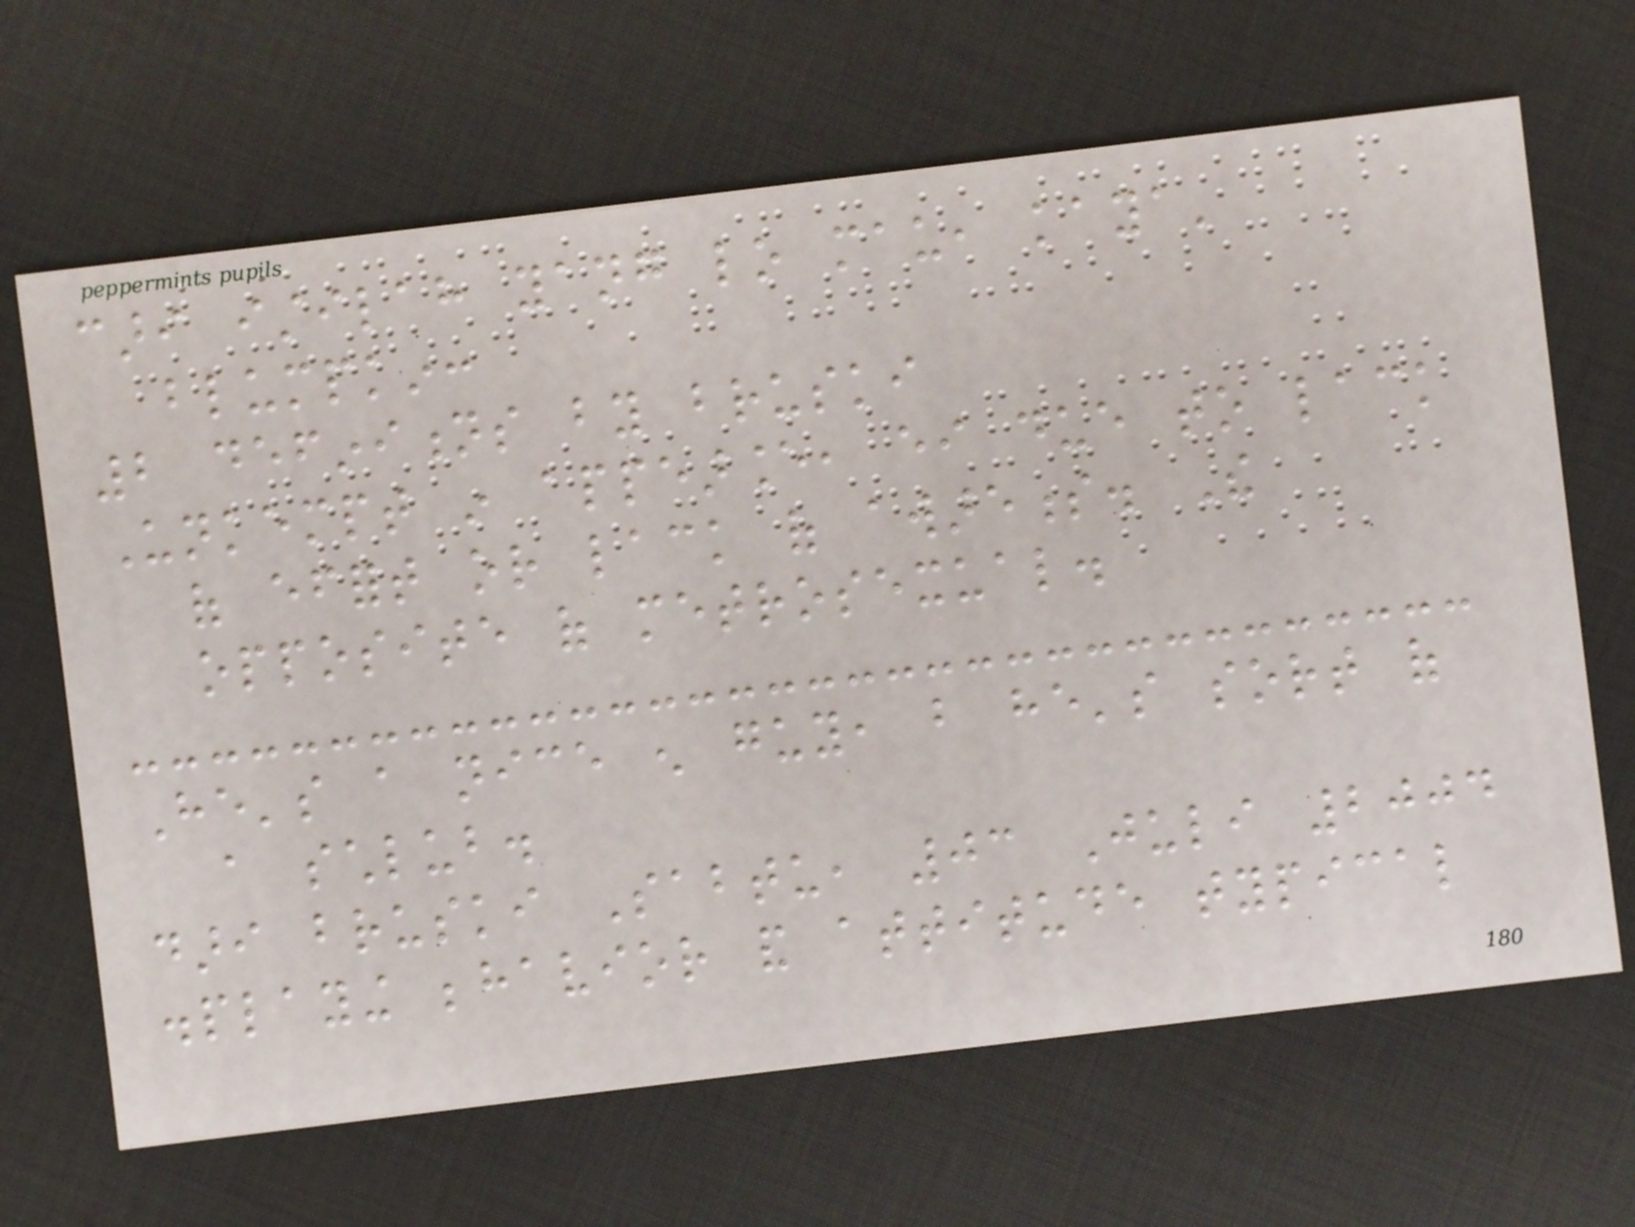cari istilah yang lo mau, kaya'
blumpkin:
2 definitions by bruski
Unkempt in appearance, either due to lack
of effort or lack of awareness. The
opposite of metrosexual.
He's a nice enough guy, but he's sort of
a schlub.
dari bruski Sabtu, 03 Juli 2004
displaying behavior and attitude typical
